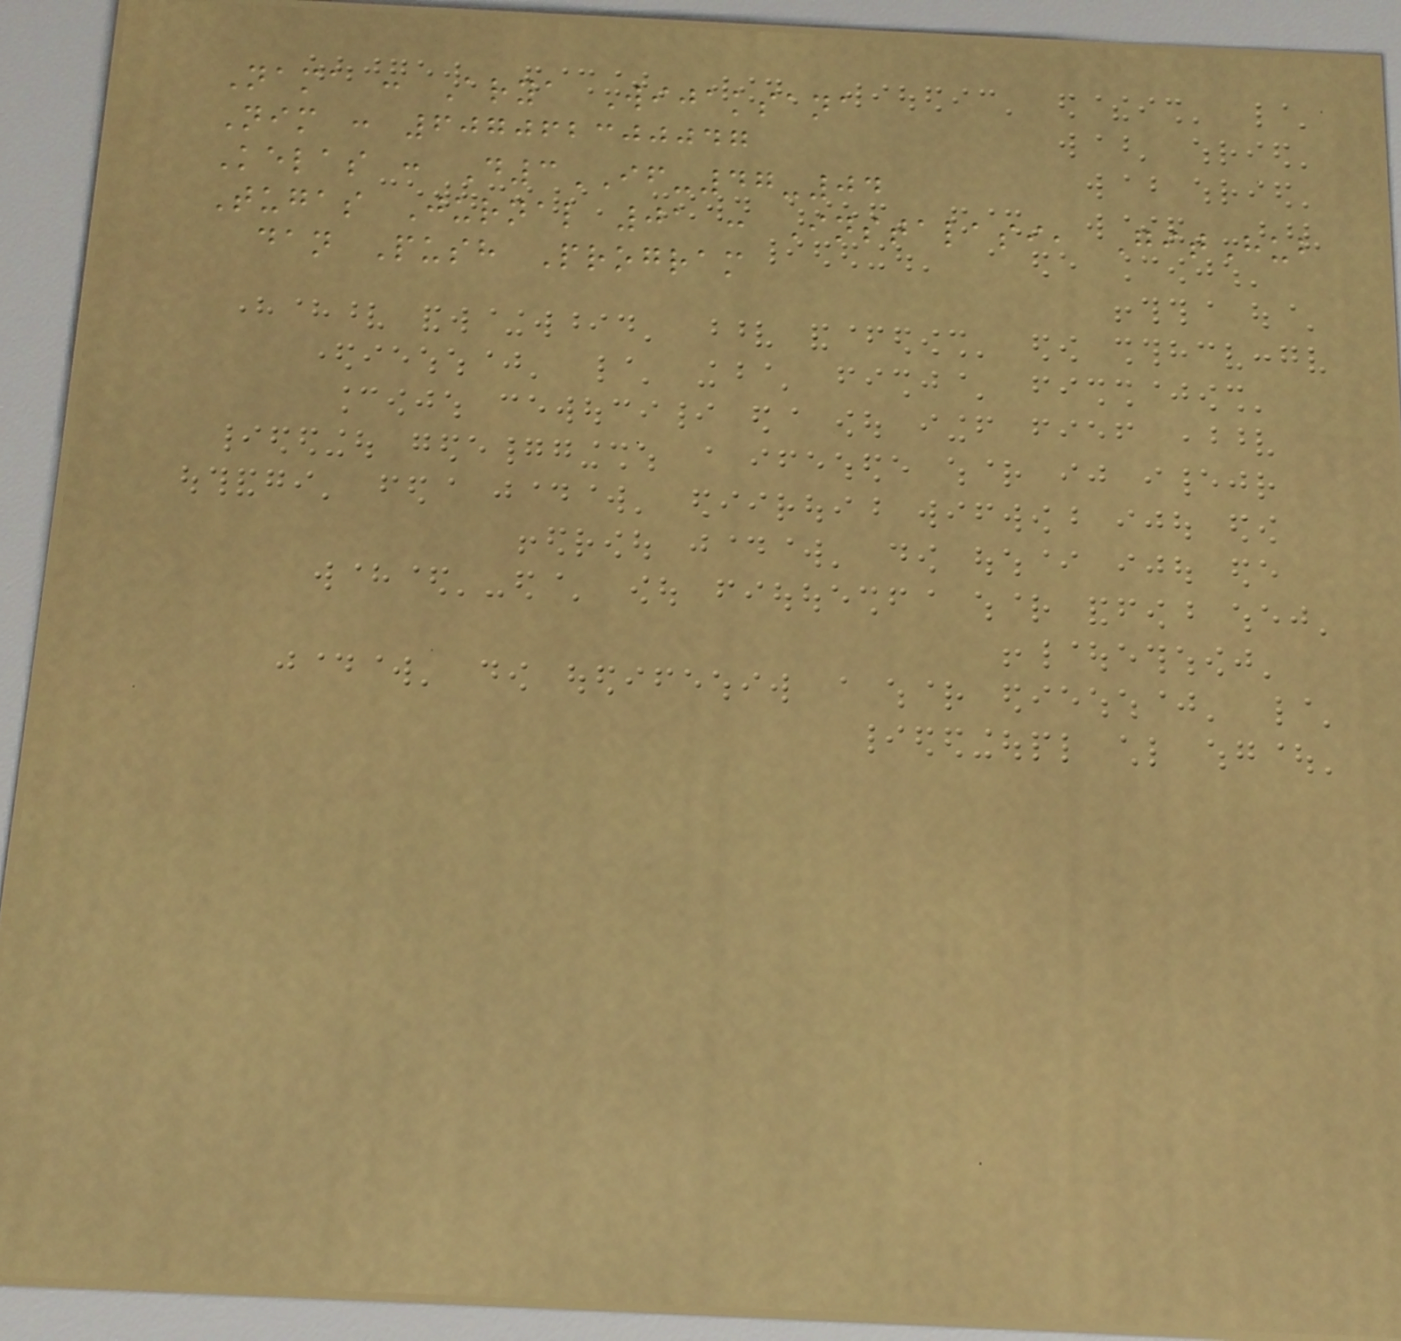Nama : Arya Wijaksana
Nim : 607062300047
Kelas : D3IF-47-04
Tugas Jurnal 01 : Instalasi, GitHub
dan Push Program
